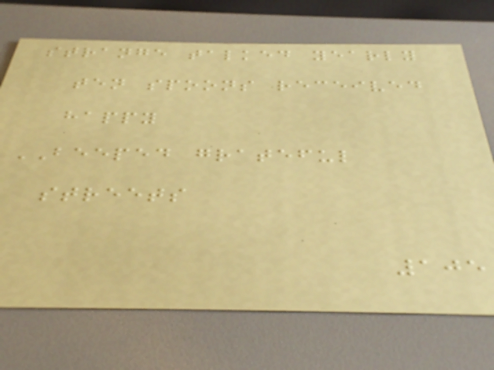strange talked yearly
ten spoons received
happy
BEEPED grateful
streets
105
